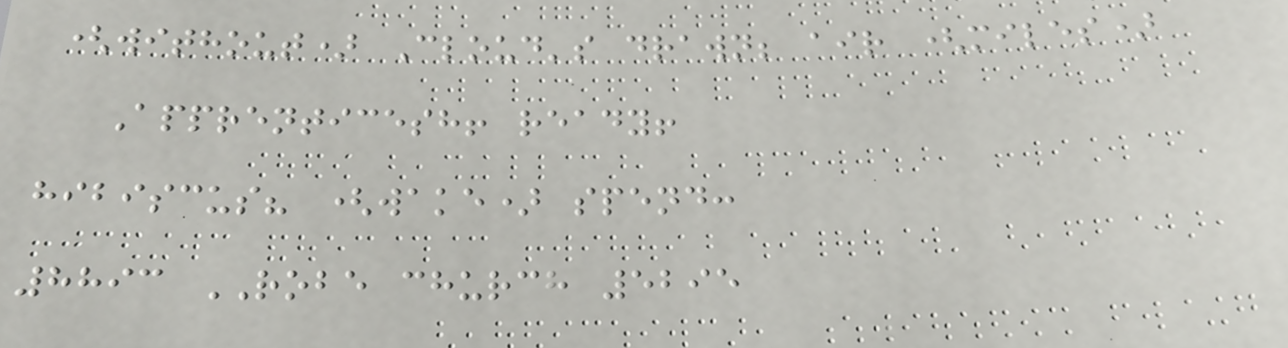(without) Cloud's drawn; air (miles)
Apprenticesh! ready!
hibiscus? (wake) spend:
8893 ROBE church 5295
